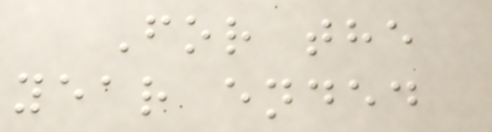For the
year ended
